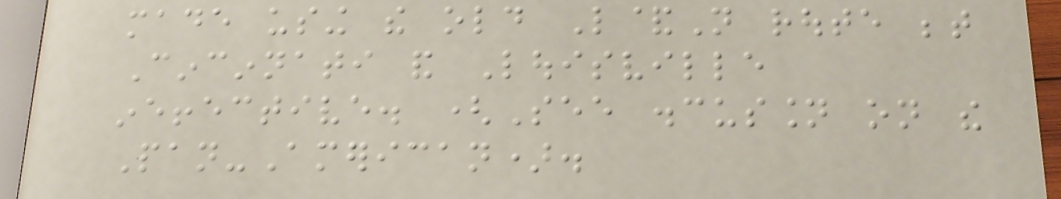made using the old L&N route between
Cincinnati and Louisville
ineffective. (See discussion on the
Pan-American).
